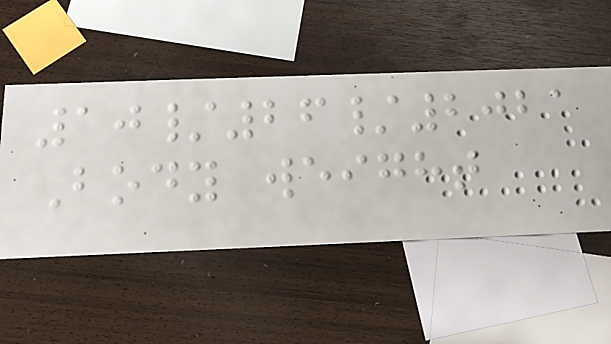10/26/2021
Body weight
